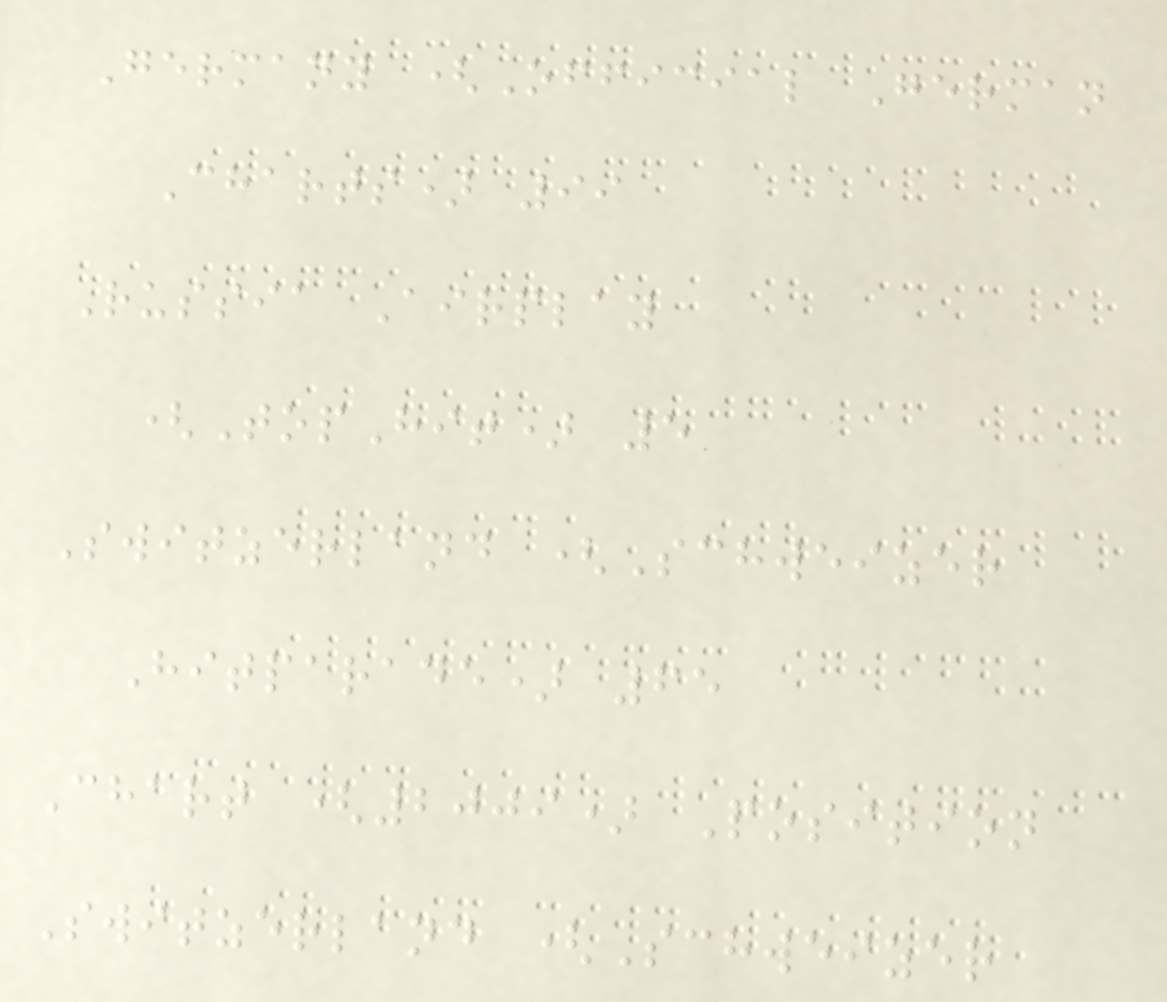Germany (Official German
Charts) 99
Russia Airplay
(TopHit) 5
Switzerland (Schweizer
Hitparade) 65
Chart (2009) Position
Switzerland (Schweizer
